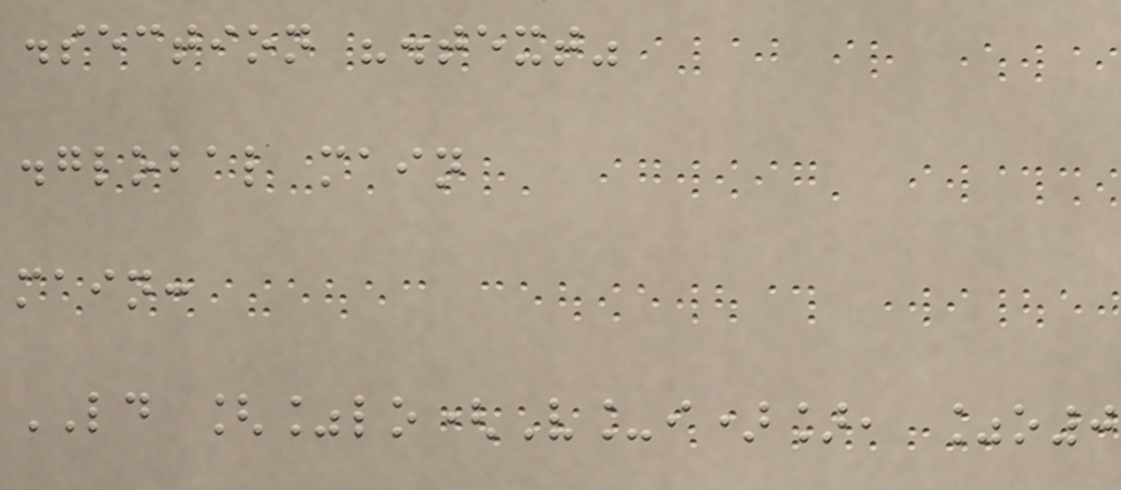.section ".text"
.global main
main:
LD [%lo(V_i)], %o0
